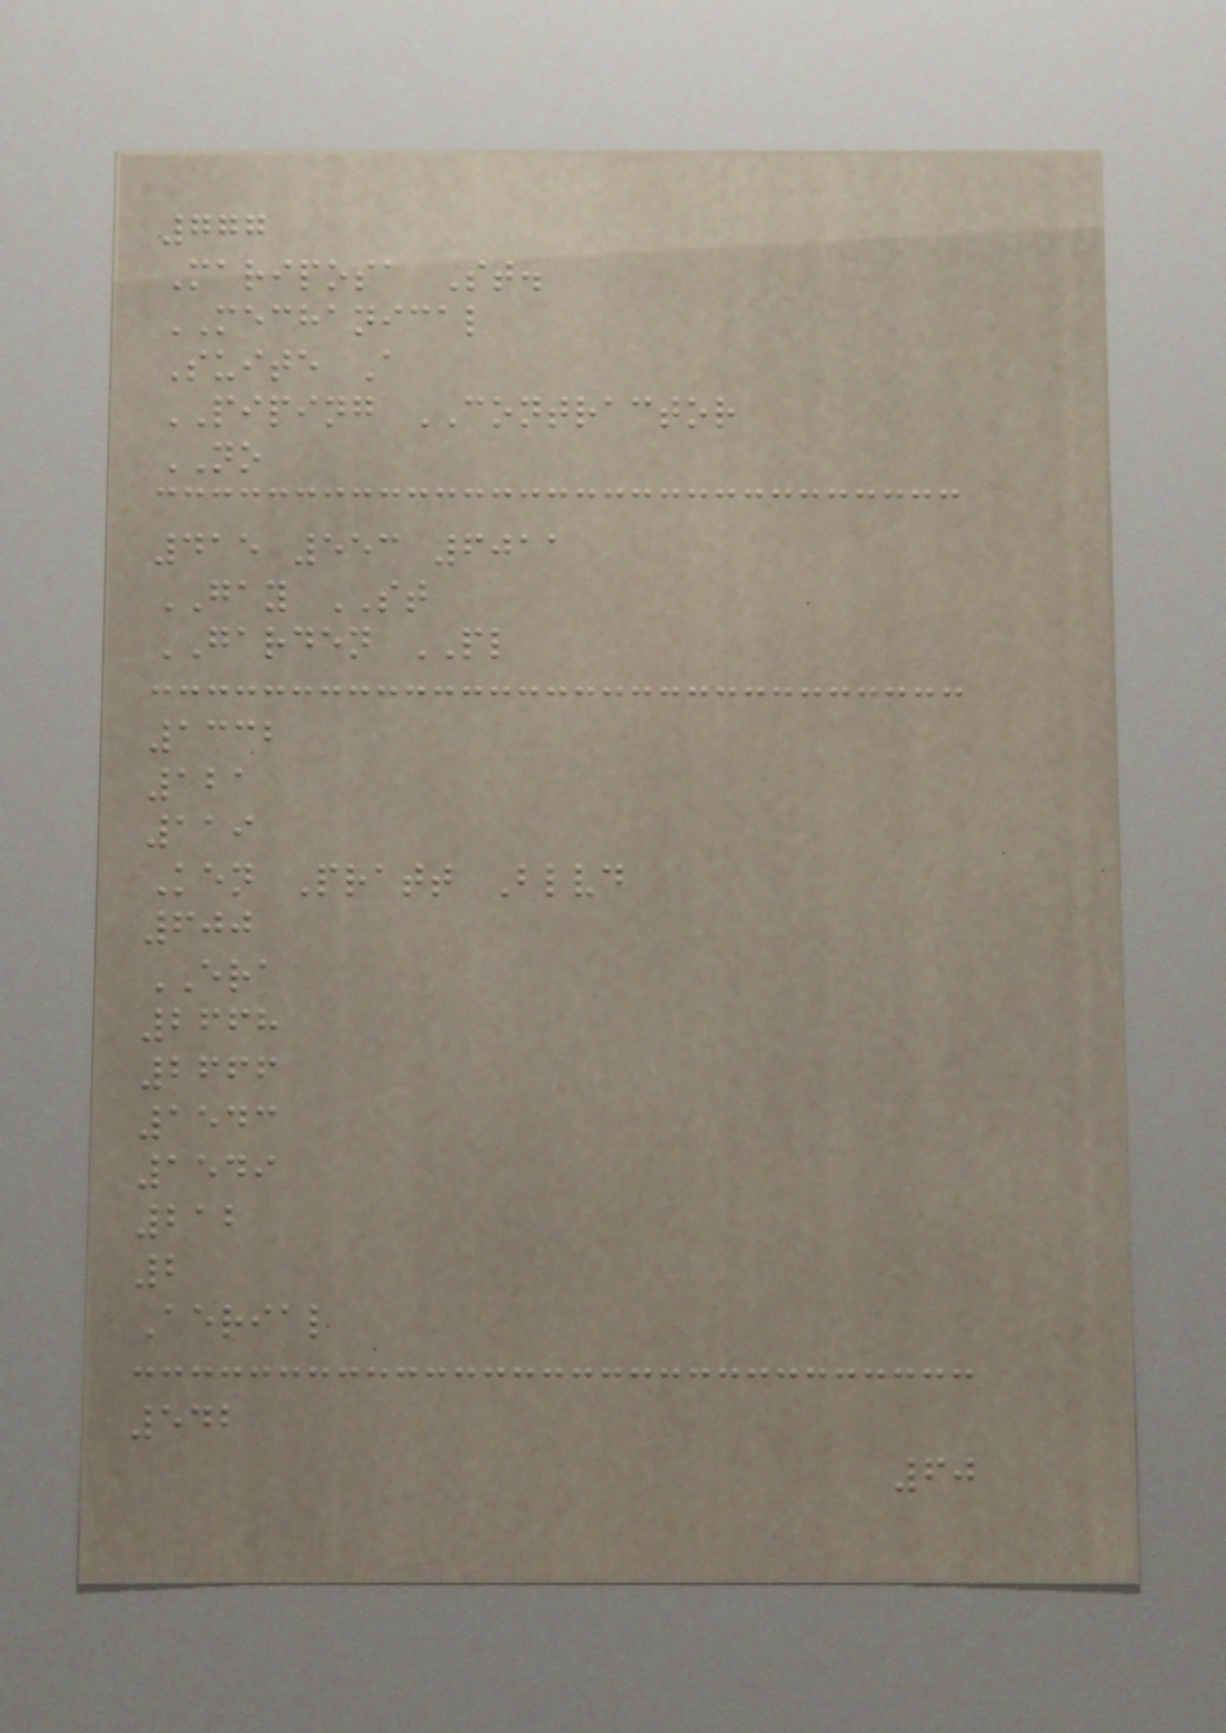777
Mariposa St.
MECHANICAL
Suite A
PIPING CONTRACTOR
NO
415 553 6011
GAY ST
GARDEN PL
1332
121
119
Ken Pratt Blvd
600
ERA
2668
2666
1543
1549
212
2
Aerial
542
60
